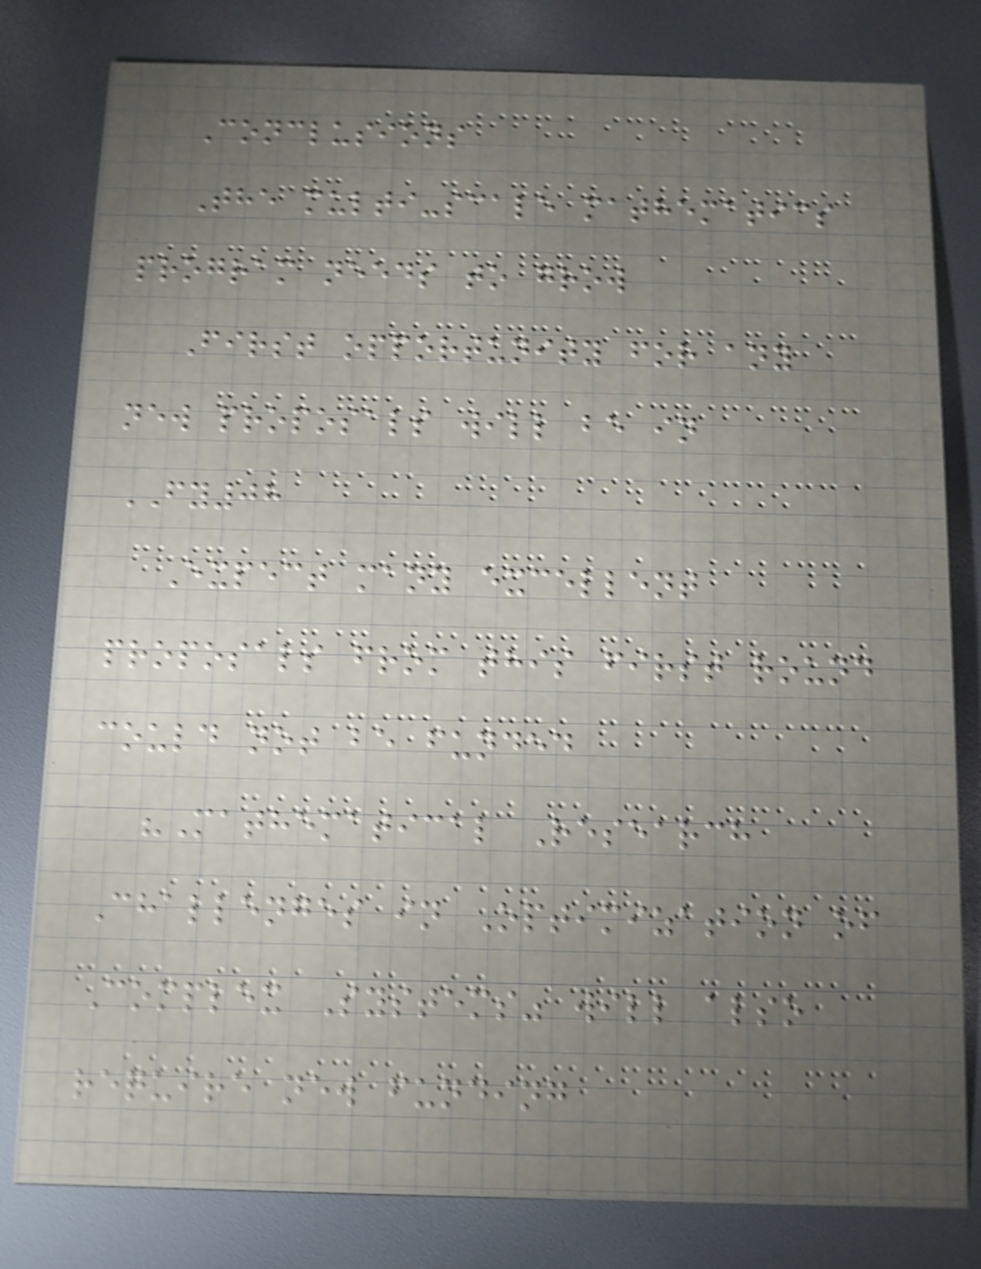Conclusions
The multi-scale mathematics
program needs to grow
First opportunity for any
new proposals will be in
FY08
Expect many excellent
proposals from this first round
could not be funded
"Mathematical Research
Challenges in Optimization of
Complex Systems" will also
require new funding
